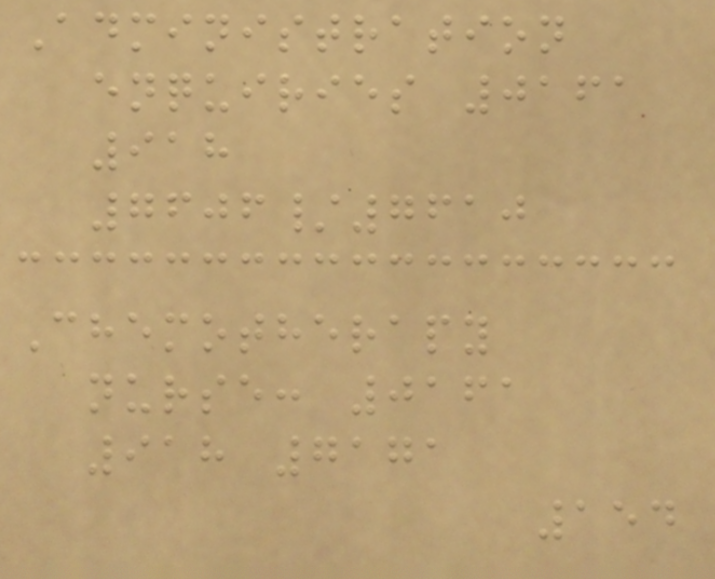Administration
enquiries 0161
918
7606/7610
Chemotherapy
nurse: 0161
918 7171
154
